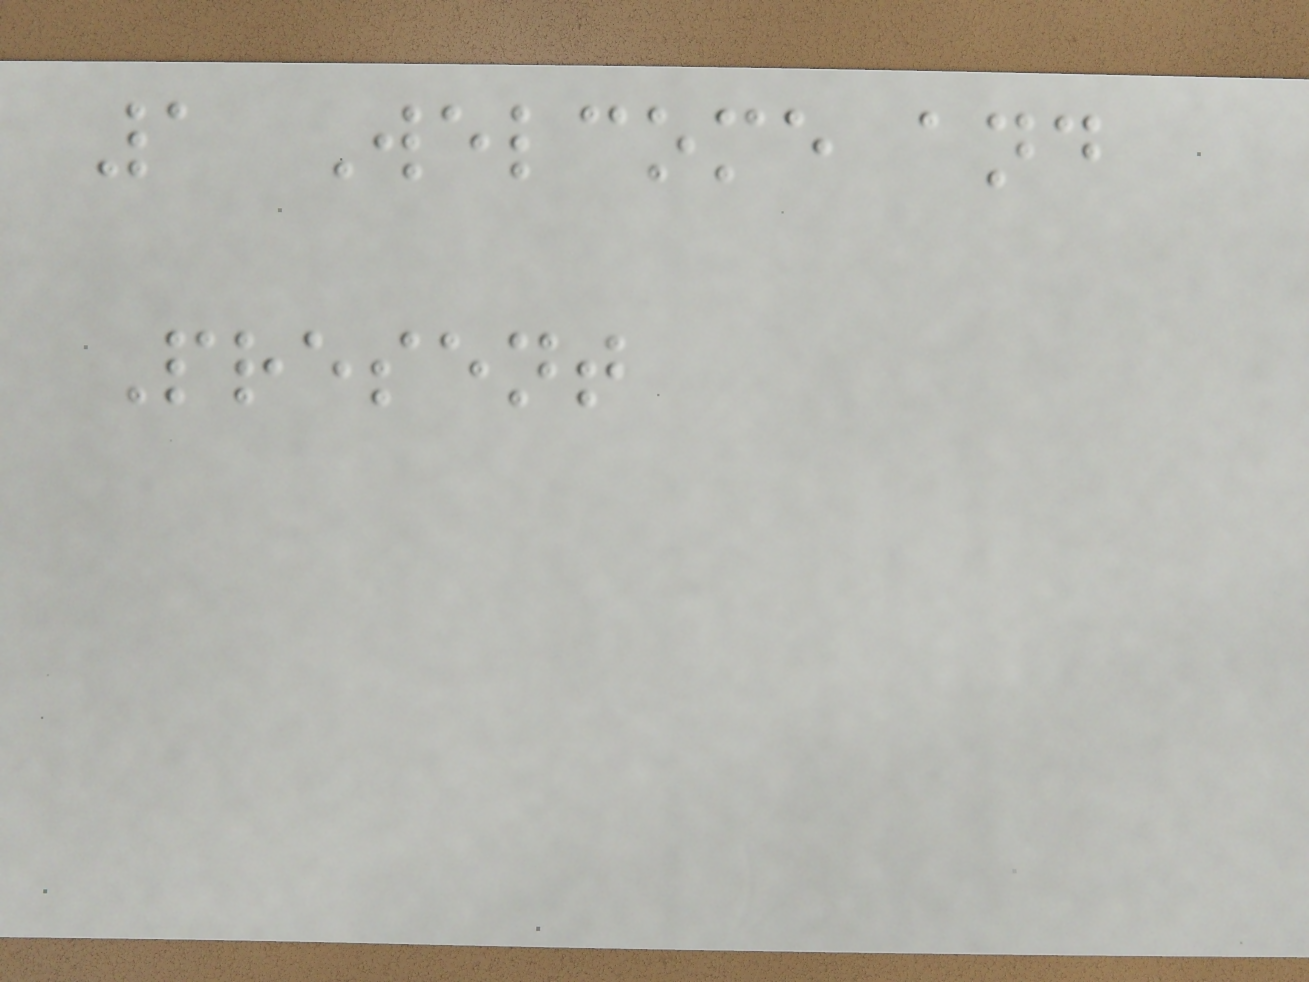1 Welcome and
Present
